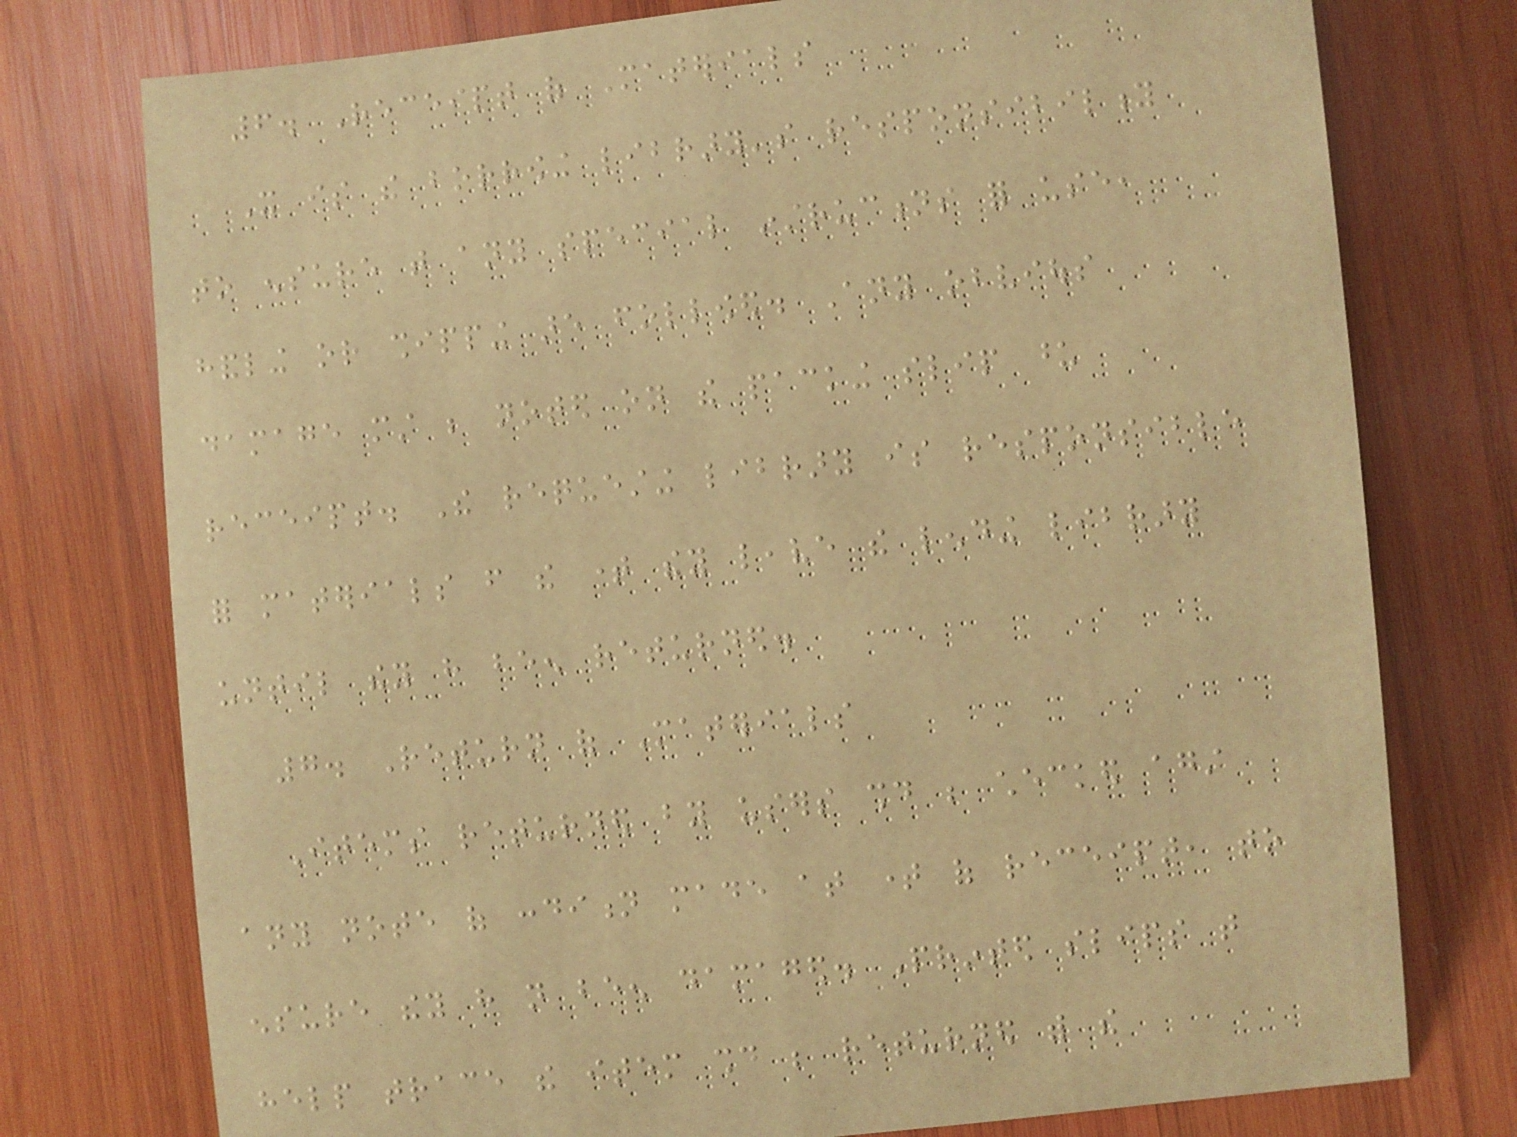6. Receipt of Materials
It is the borrowing library's responsibility
to ensure that any special instructions for use,
handling or shipping are followed. Any obvious
damage must be noted on the packing slip upon
receipt. The requesting library is responsible
for materials from the time they leave the lending library
until they have been returned.
7. Return of Materials
Items returned by users should be checked against
any note of condition made at time of receipt, to
ensure they have not been damaged. Printed slips that
help trace the item should be returned with the
